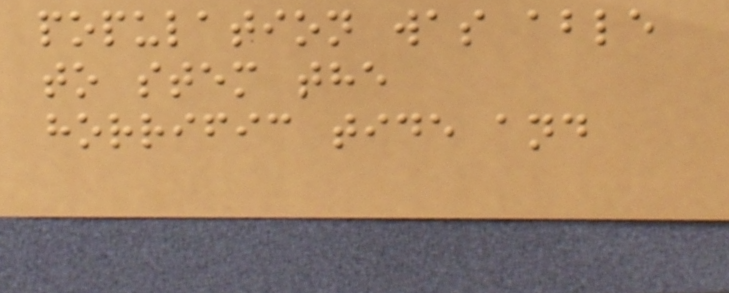population was able
to stem the
horrific tide and
